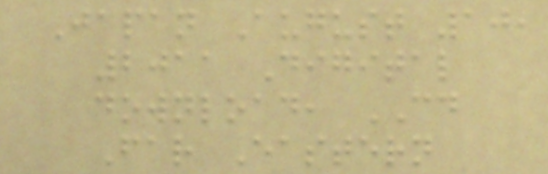Japan August 10,
2011 Digital
download, CD
Far Eastern
